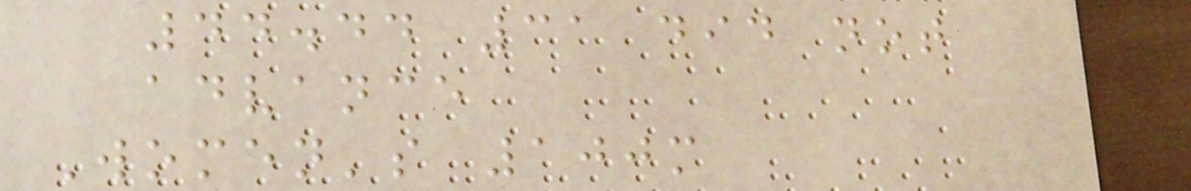44.44 31 did not
advance
Women's 100m
